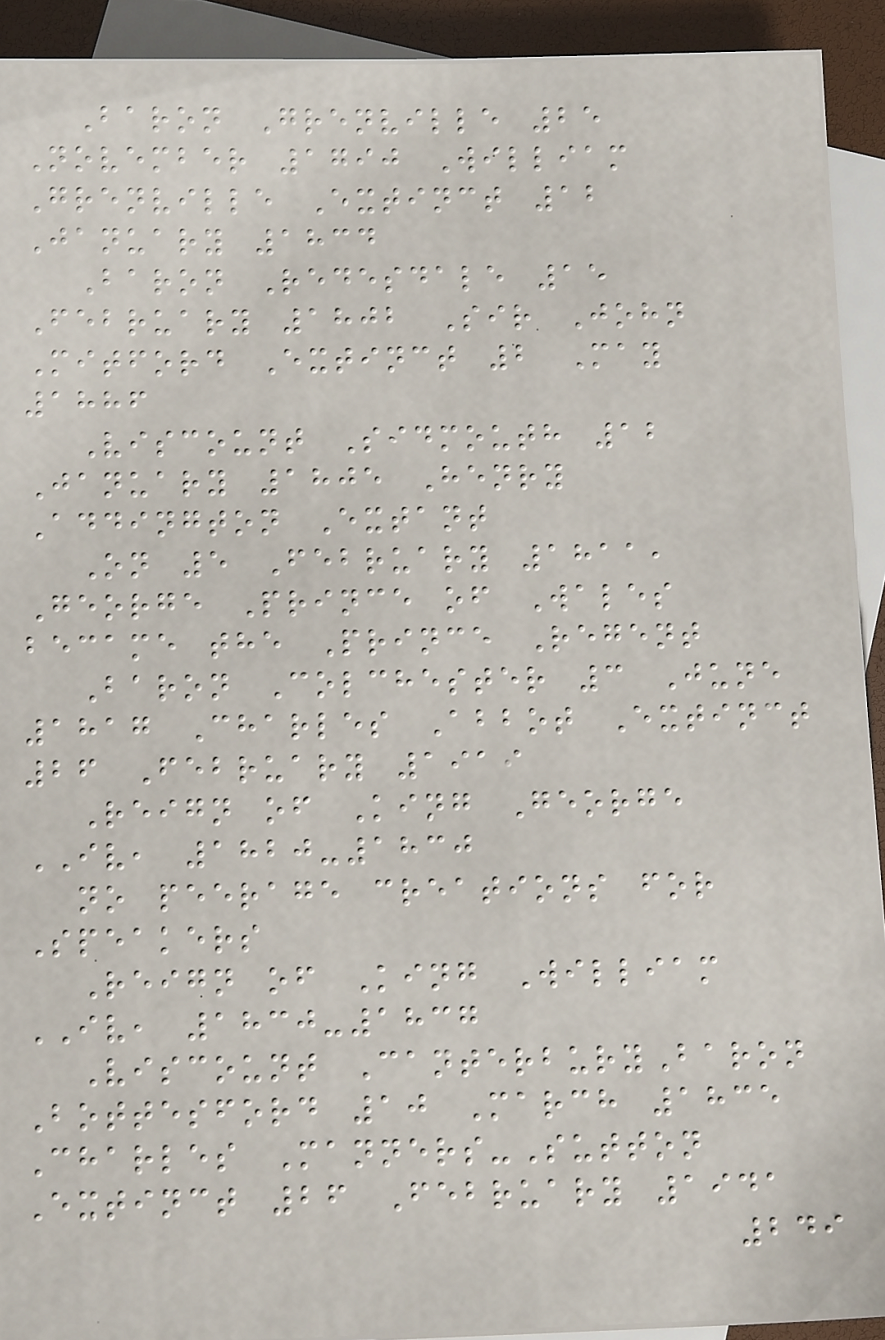Baron Grenville 25
November 1790 William
Grenville Extinct 12
January 1834
Baron Redesdale 15
February 1802 Sir John
Mitford Extinct 2 May
1886
Viscount Sidmouth 12
January 1805 Henry
Addington Extant
On 5 February 1811,
George Prince of Wales
became the Prince Regent
Baron Colchester 3 June
1817 Charles Abbot Extinct
26 February 1919
Reign of King George
IV, 1820-1830
no peerage creations for
Speakers
Reign of King William
IV, 1830-1837
Viscount CanterburyBaron
Bottesford 10 March 1835
Charles Manners-Sutton
Extinct 26 February 1941
249
